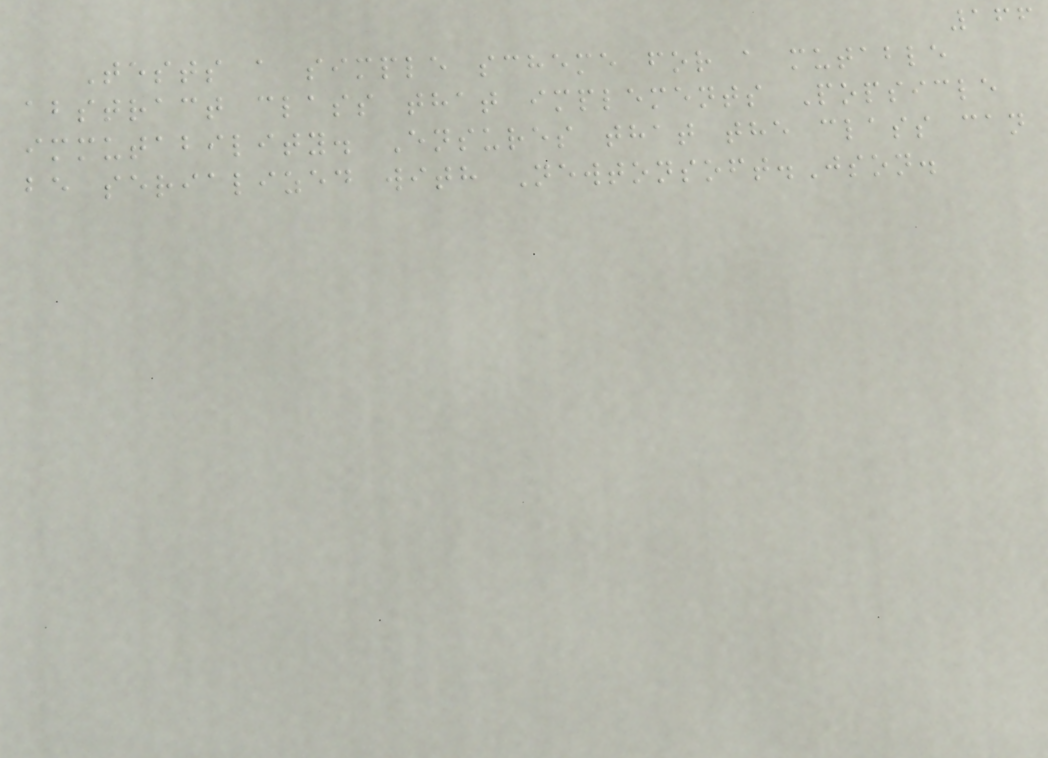166
Tests a simple scheme for a mutable
abstract class that implements Popsicle
immutability. Ensures that the class can
be serialized with Newtonsoft.Json.
